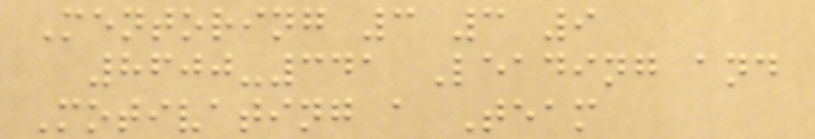Mentoring 3 3 9
8600-341 Leading and
Motivating a Team
